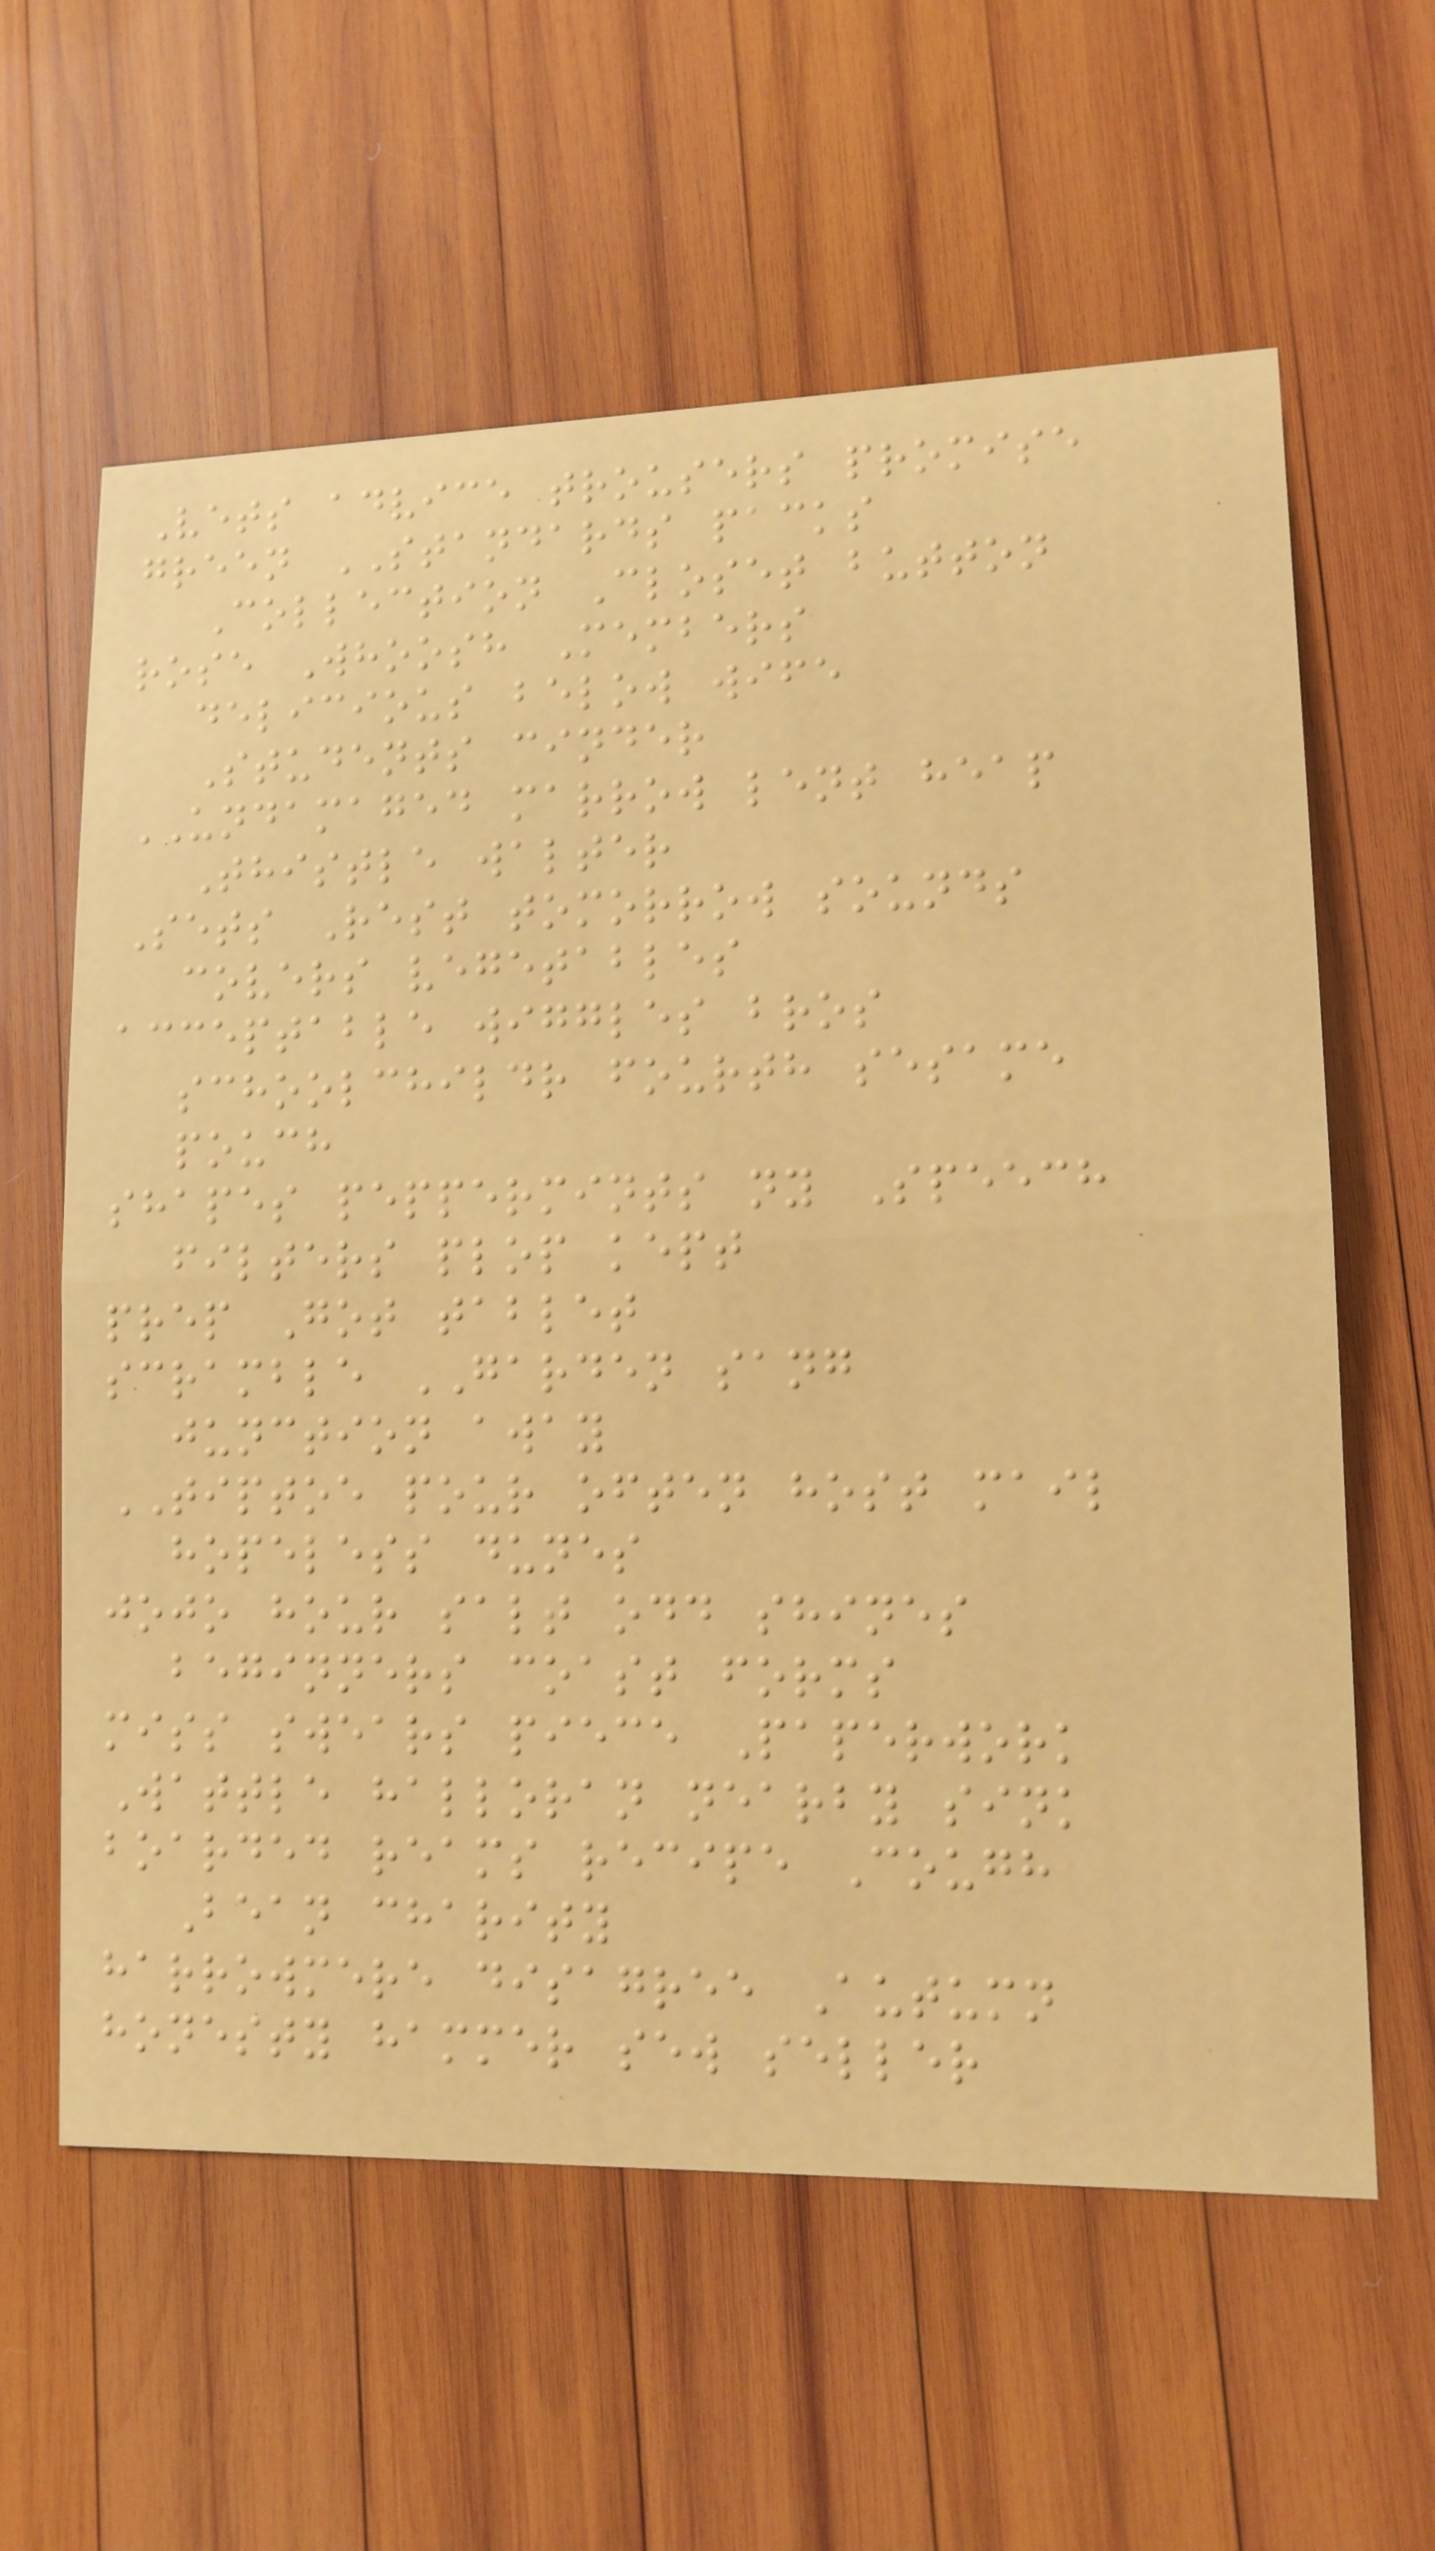Vets advice trousers promise
green STANDARDS packs
Collection Closet button
rose Whoosh Members
delicious below wife
Students cinder
UNDAMAGED marrow lent heap
Thistle walter
Sets Rest tomorrow sounds
covers vegetables
acceptable wiggles bros
schoolchildr fourth sesame
pouch
shapes peppermints ny Speech
filters plop kept
prep Got tablet
scramble GARDEN sang
junction away
TIPTOE pour often host mail
hopeless dunes
jojo hour salt odd shines
beginners coast forms
miss swears piece Paperwork
Wattle halloran nearby sink
boarded reams recipe Cough
Bean charity
harrowmere disagree Autumn
honesty hammer sew seller
